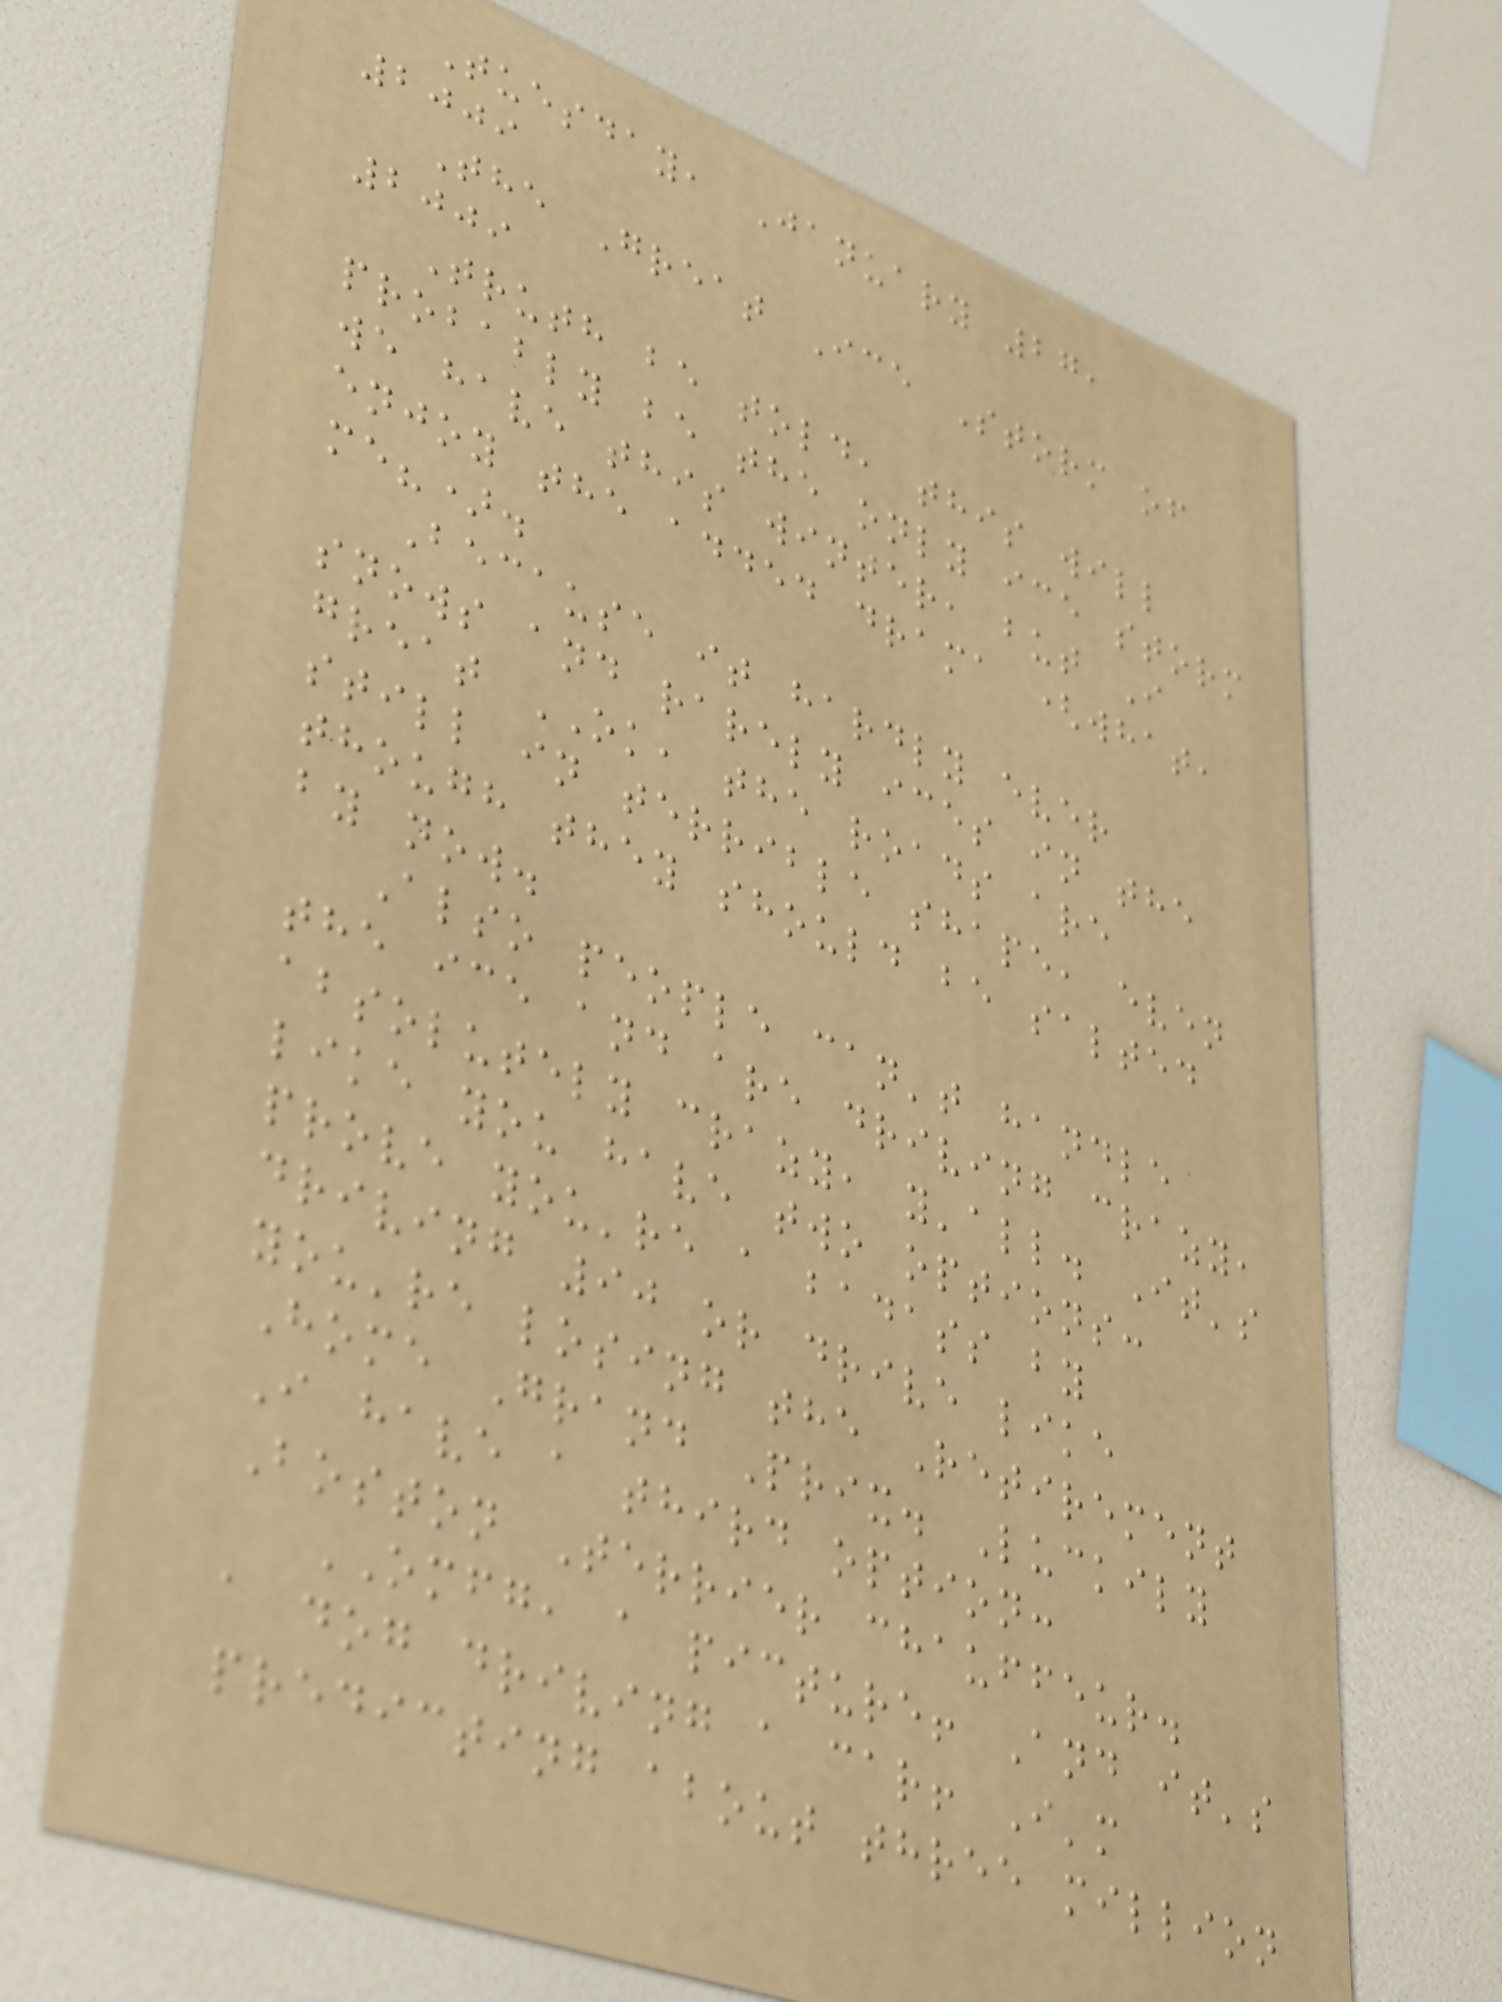Tuesday, January 27,
2009
The Great Ice Storm of
2009
Truth be told, this will
probably be the only ice storm
we have this winter, but I
enjoy the added drama (what,
me?).
Because it hardly ever
snows and rarely ices in the
great OK, the roads are
still in terrible shape, even
though they should be salted
by now.
Also people can't handle
the ice and are driving crazy,
absolutely crazy, y'all. It's
like you have two options:
prove you're a badass by
driving 90 or drive like
you're losing the Retirement
Home Grand Prix. Luckily
I have a third option:
Boston Terrier chauffeur.
OMFG, a picture! And it's
a dog driving a car! I'm
predicting about three million
